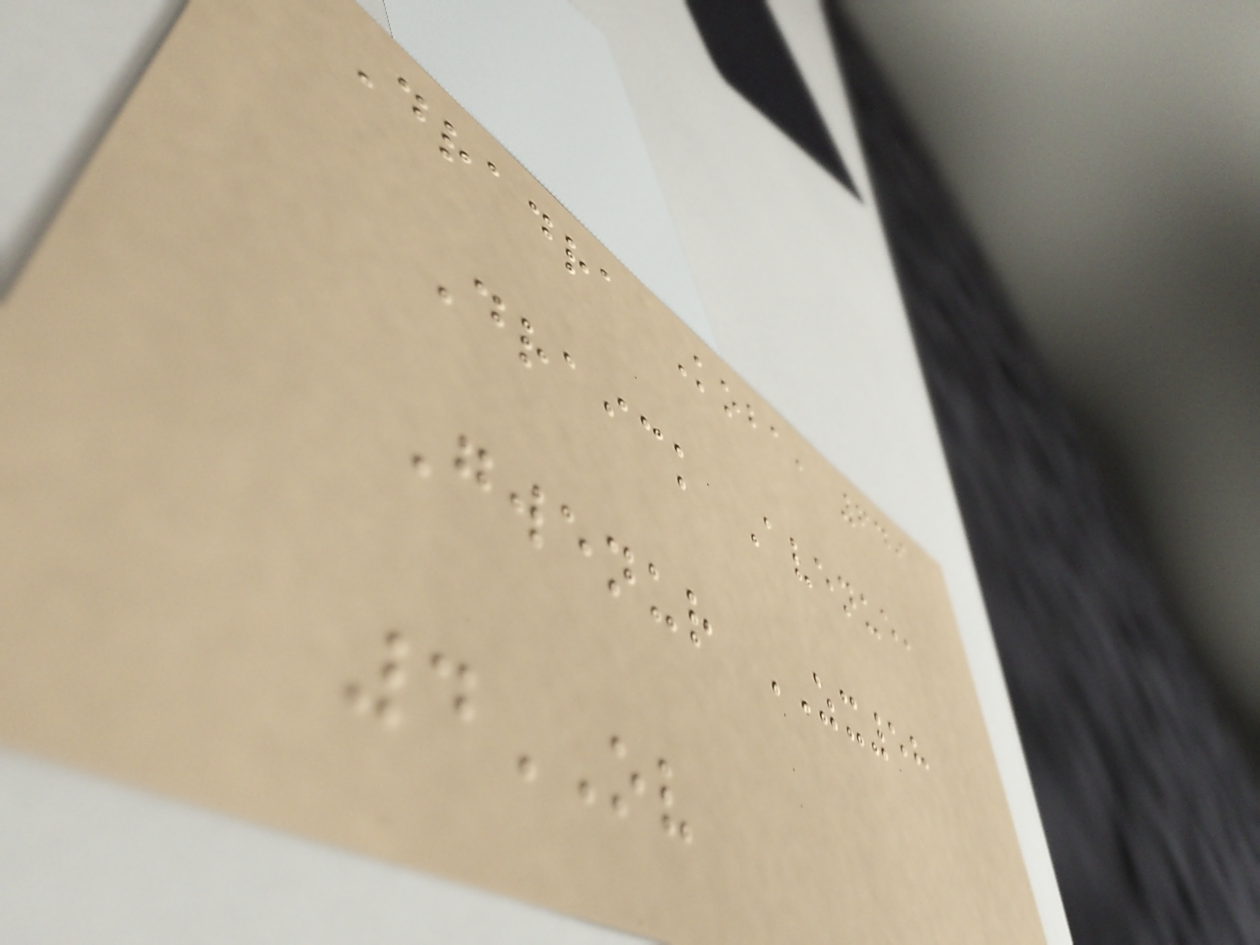Dradra Koba, 649
Draick Avenue,
Gwenur ZX58
4OV
